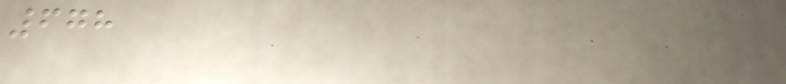678
